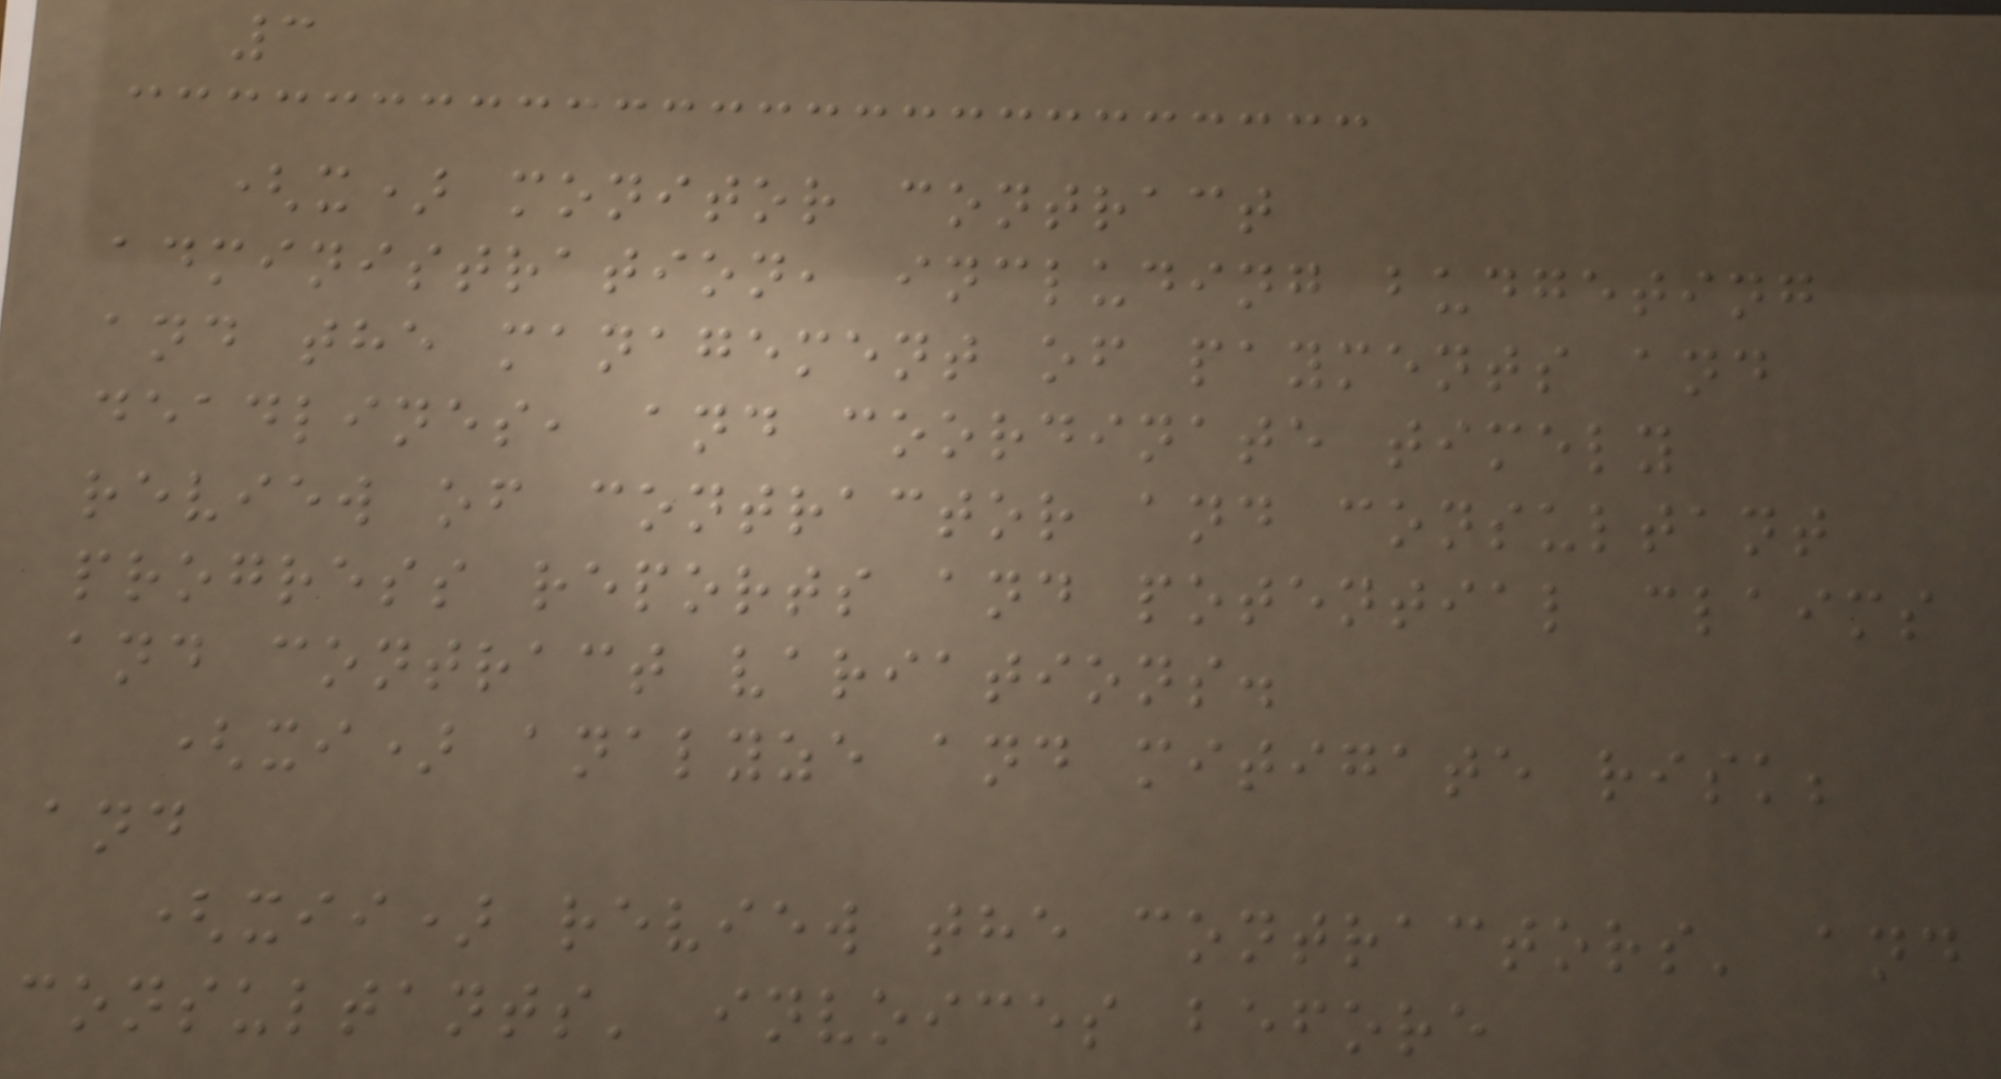3
(x) monitor contract
administration, including budgeting
and the management of payments and
deadlines, and coordinate timely
review of contractor and consultant
progress reports and potential claims
and contract variations.
(xi) analyze and mitigate risk;
and
(xii) review the contractors' and
consultants' invoices before
